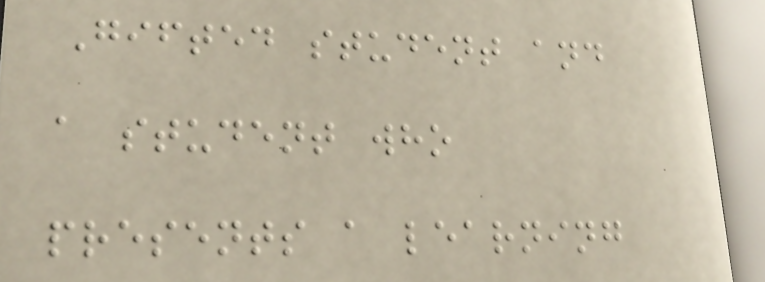Gifted student and
a student who
presents a learning
